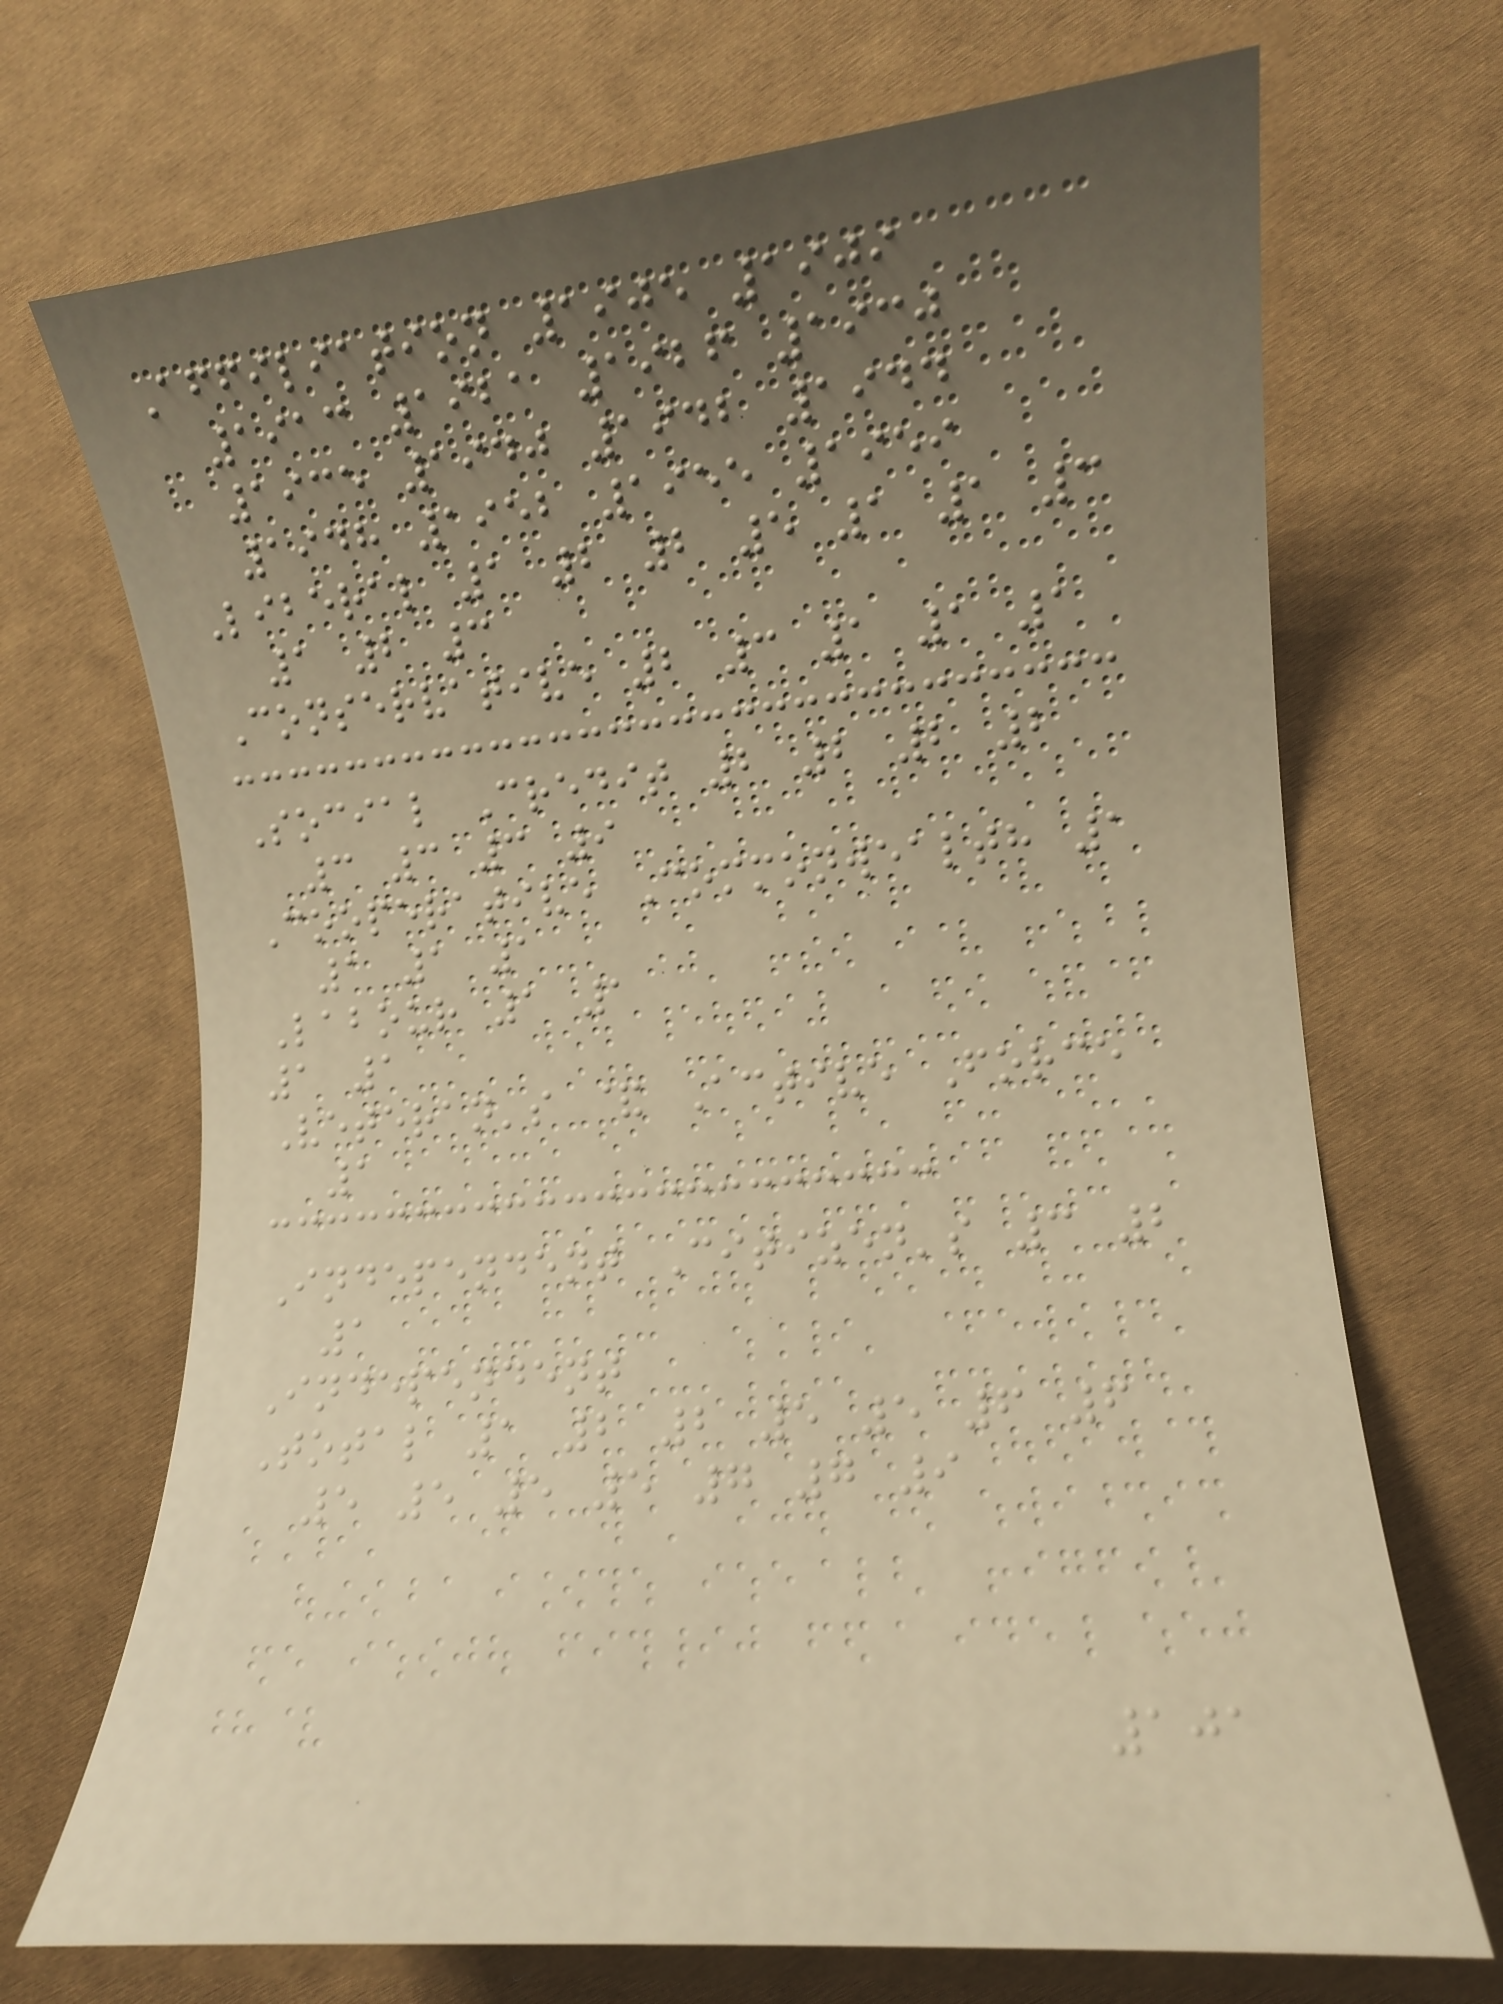Affiliation 1905 1909
1913 1921 1926 1930
1935 1940 1942 1944
1948 1952 1955 1959
Liberal 1 2 2 5 1 1 3
1 2 3
Conservative 2 3 1 1 1
Social Credit 2 2 2 2
3 3 3 9
Cooperative Commonwealth 1
1 1 1
Labour 1 1
1 1
Veteran's & Active Force
1
Independent Citizen's 3 2
1
Independent
Total 1 2 2 5 5 6 6
5 5 5 5 7 7 9
101
